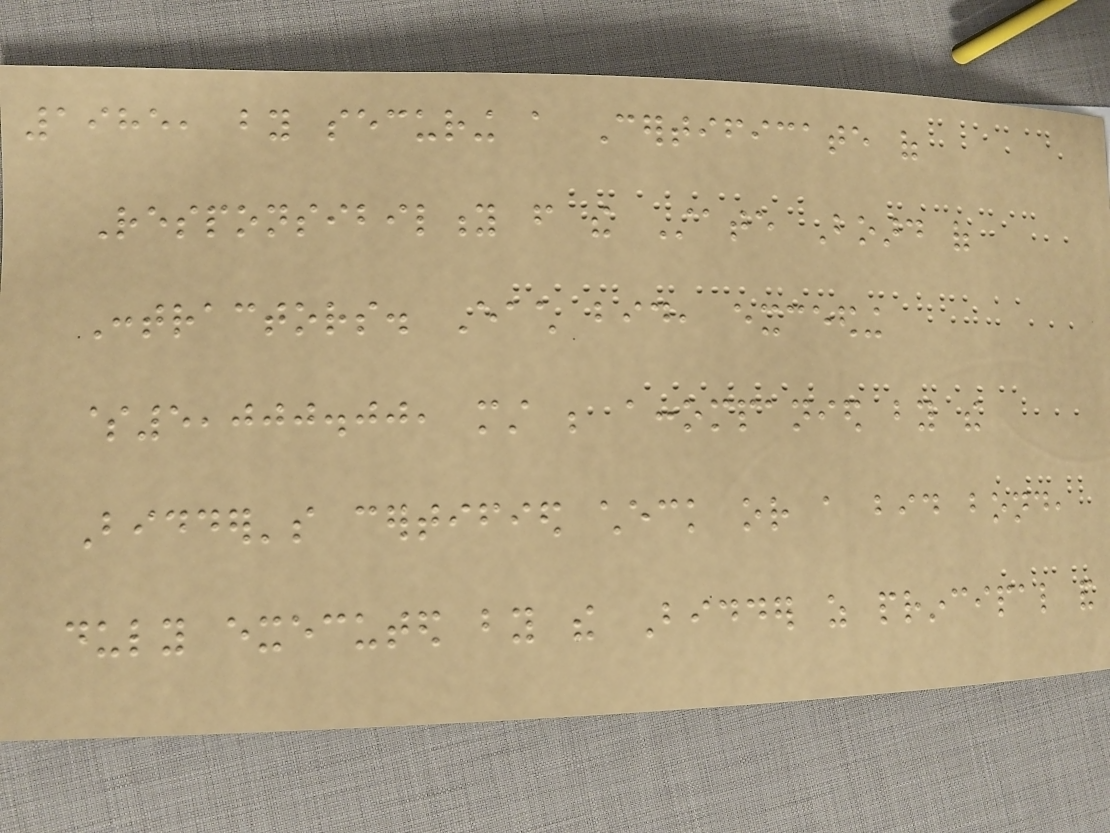1985, by securing a Certificate of
Responsibility from the State Board of
Contractors. Each bid, exceeding
$5,000.00, must be accompanied by the
Bidder's certified check or a bid bond,
duly executed by the Bidder as principal and
